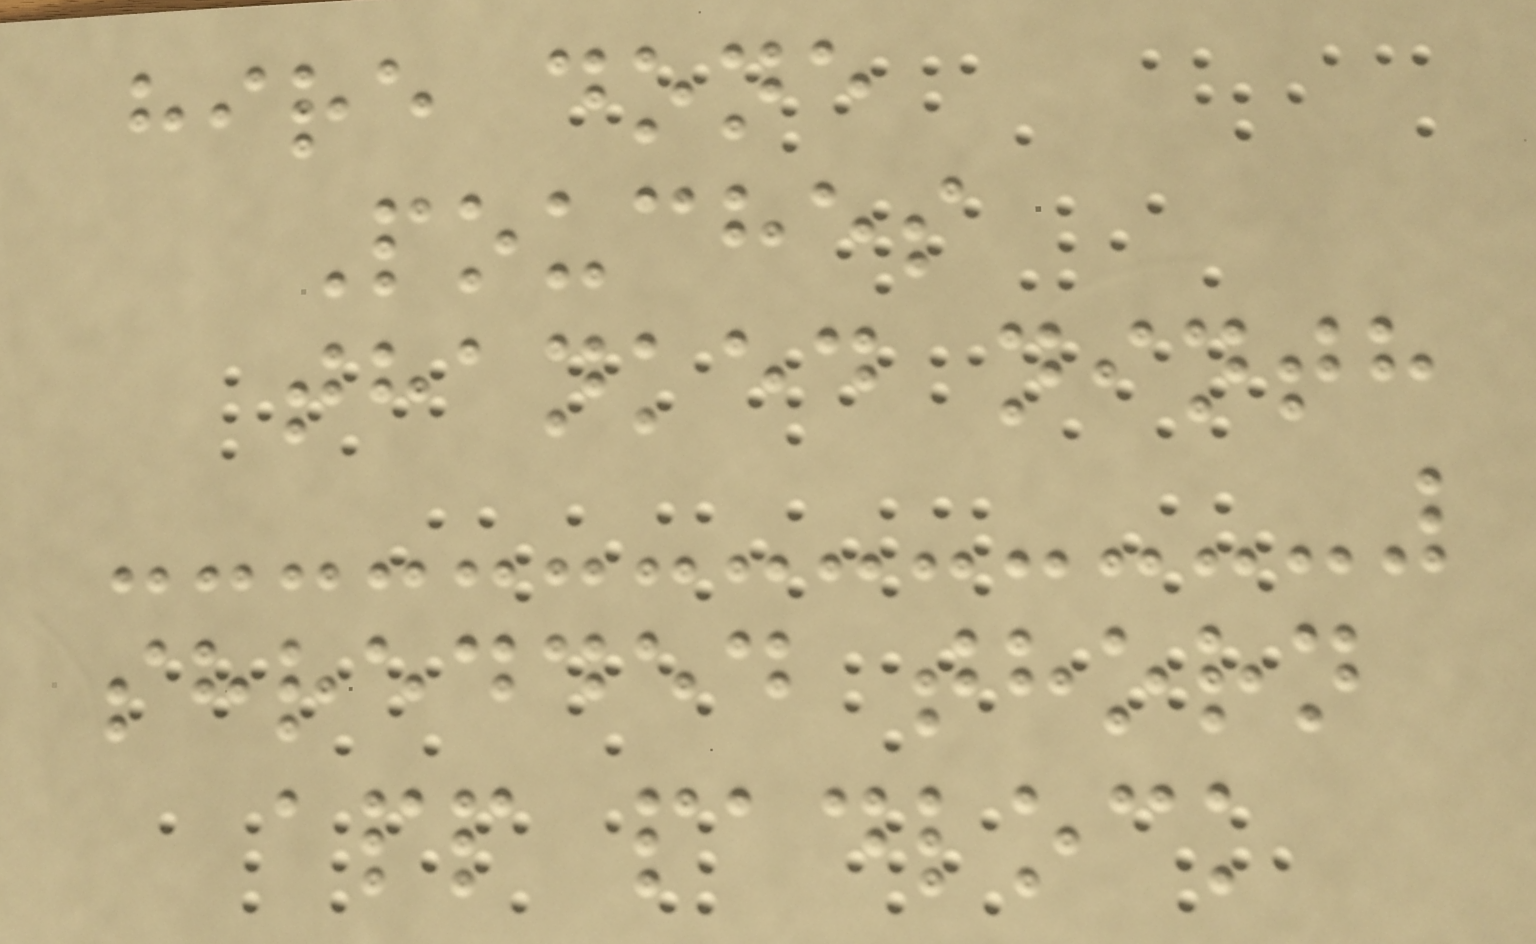hire done
Pouches
thanked ninth
shredded thorn
app padlock
